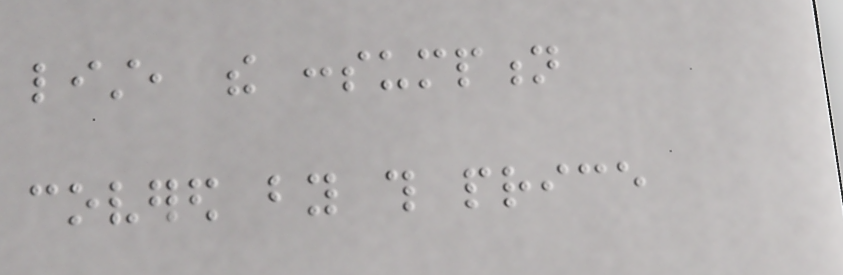list, the consumption
covered by this price
